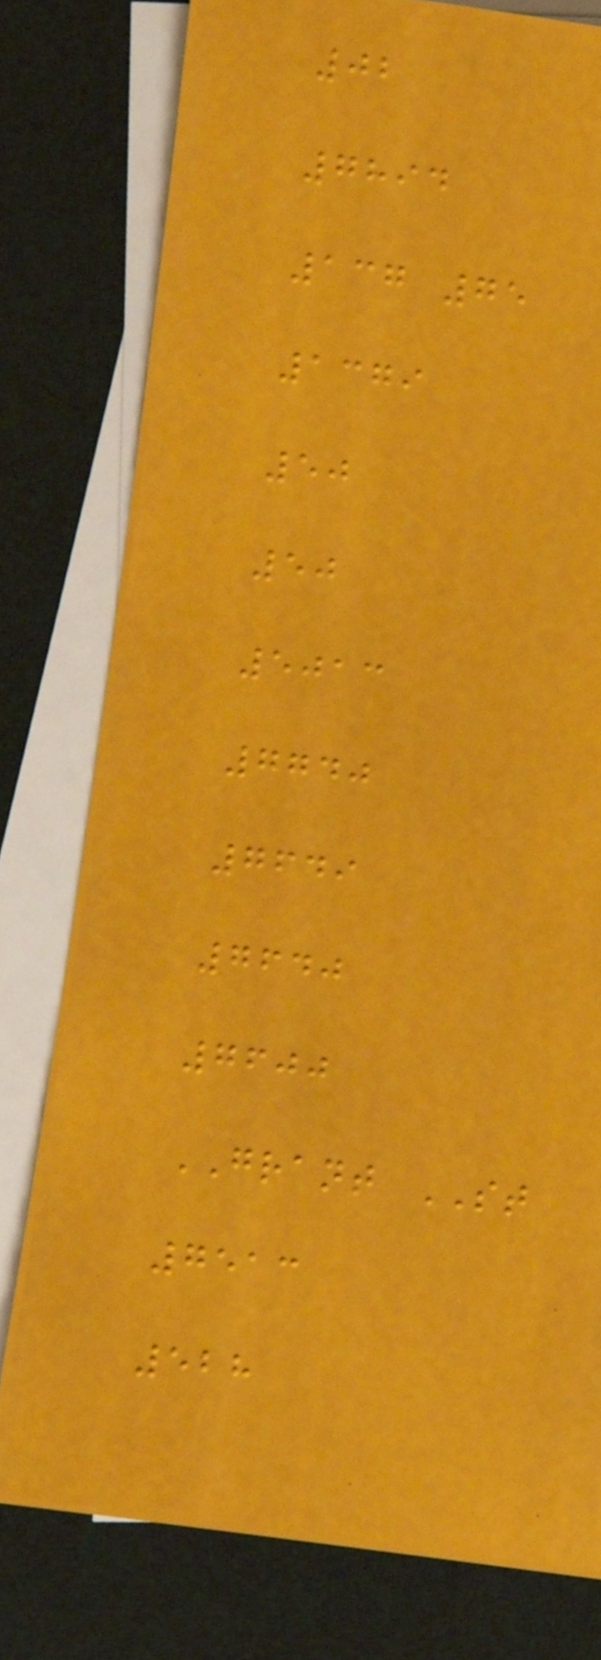02
7894
137 75
1379
50
50
5013
7740
7649
7640
7600
GRANT ST
7513
528
